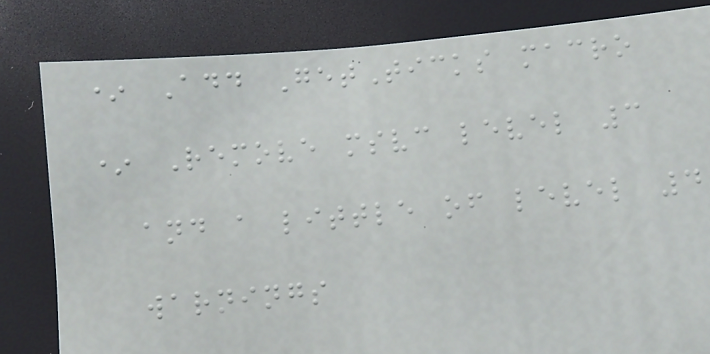* Add GetTicks macro
* Remove msvc level 3
and a little of level 4
warnings
